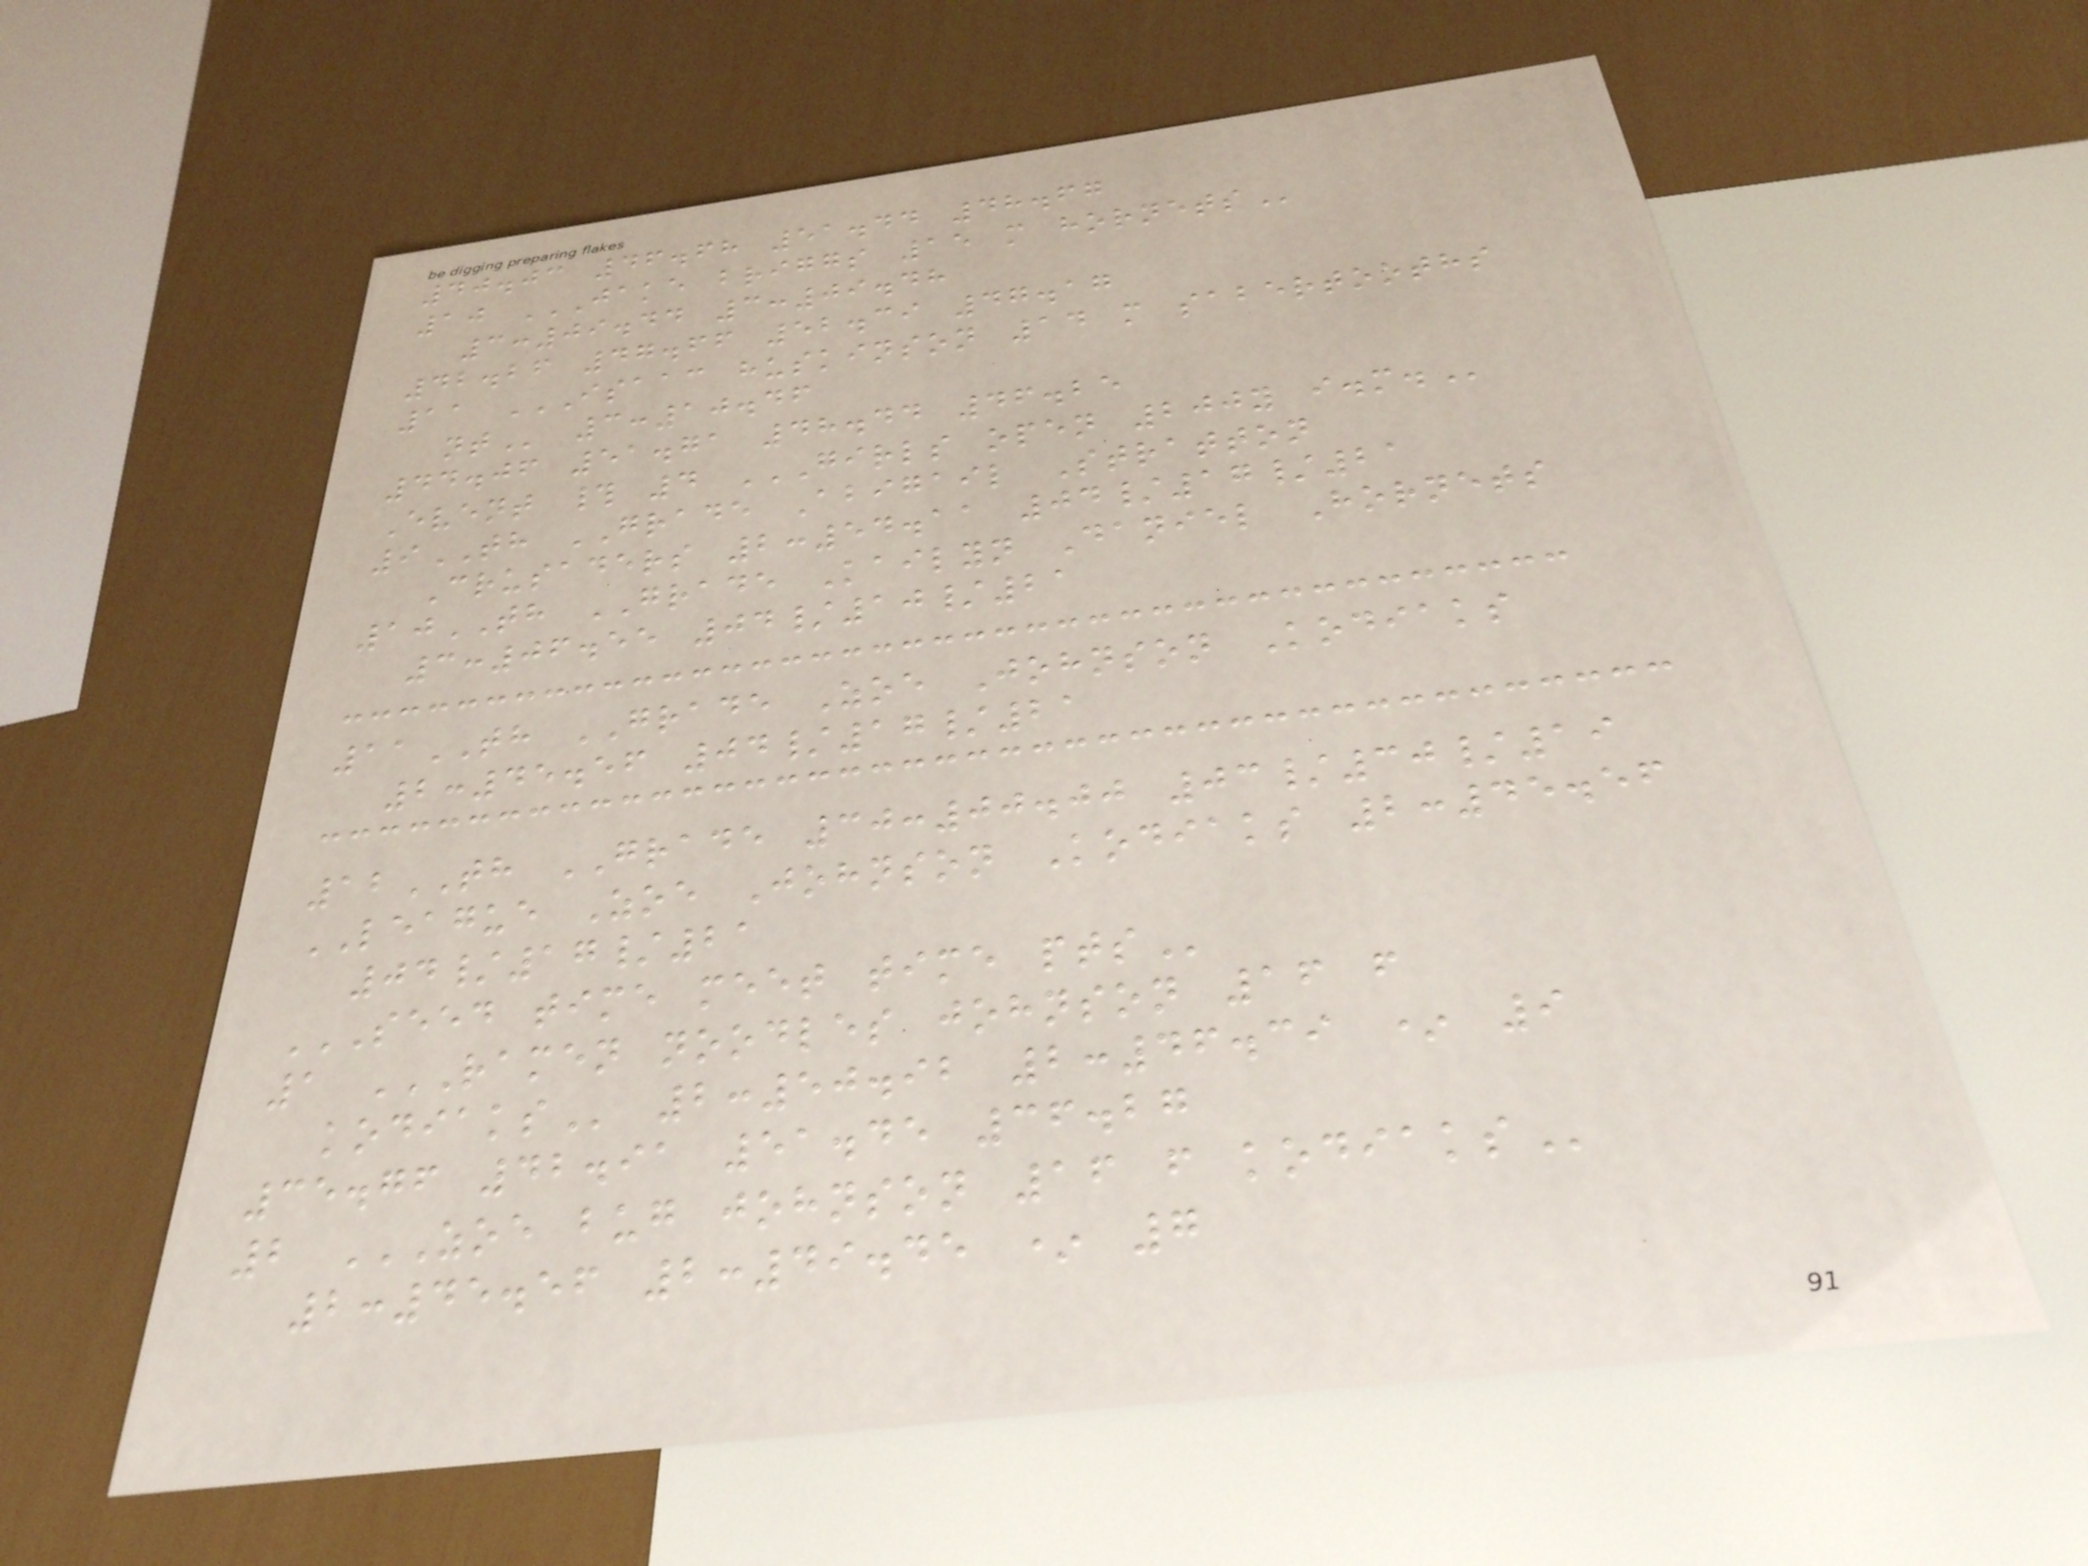40.03 46.68 51.44 48.67
10 JAKE BRIGGS 15 M HORNETS
3:09.44 3:09.48
42.26 47.66 52.39 47.17
11 ISAAC HUSKINSON 14 M SABERTOOTHS
NT 3:10.46
44.06 51.71 48.44 46.25
Event # 4 GIRLS OPEN 200Y I.M.
9TH GRADE Abigail Stratton
Crusaders 2:54.11 04/17/21
10TH GRADE Kailyn Daniel Hornets
3:06.55 04/10/21
11TH GRADE Zoe Johnson Kodiaks
2:45.56 04/17/21
12TH GRADE 30:00.00 03/30/19
LEAGUE Zoe Johnson Kodiaks 2:45.56
04/17/21
SEED TIME MEET TIME PTS
1 RAMEN NOODLES JOHNSON 16 F
KODIAKS 2:50.92 2:46.39 * 9
35.76 42.91 51.45 36.27
2 ZOE BUG JOHNSON 16 F KODIAKS
2:45.56 2:49.45 * 7
